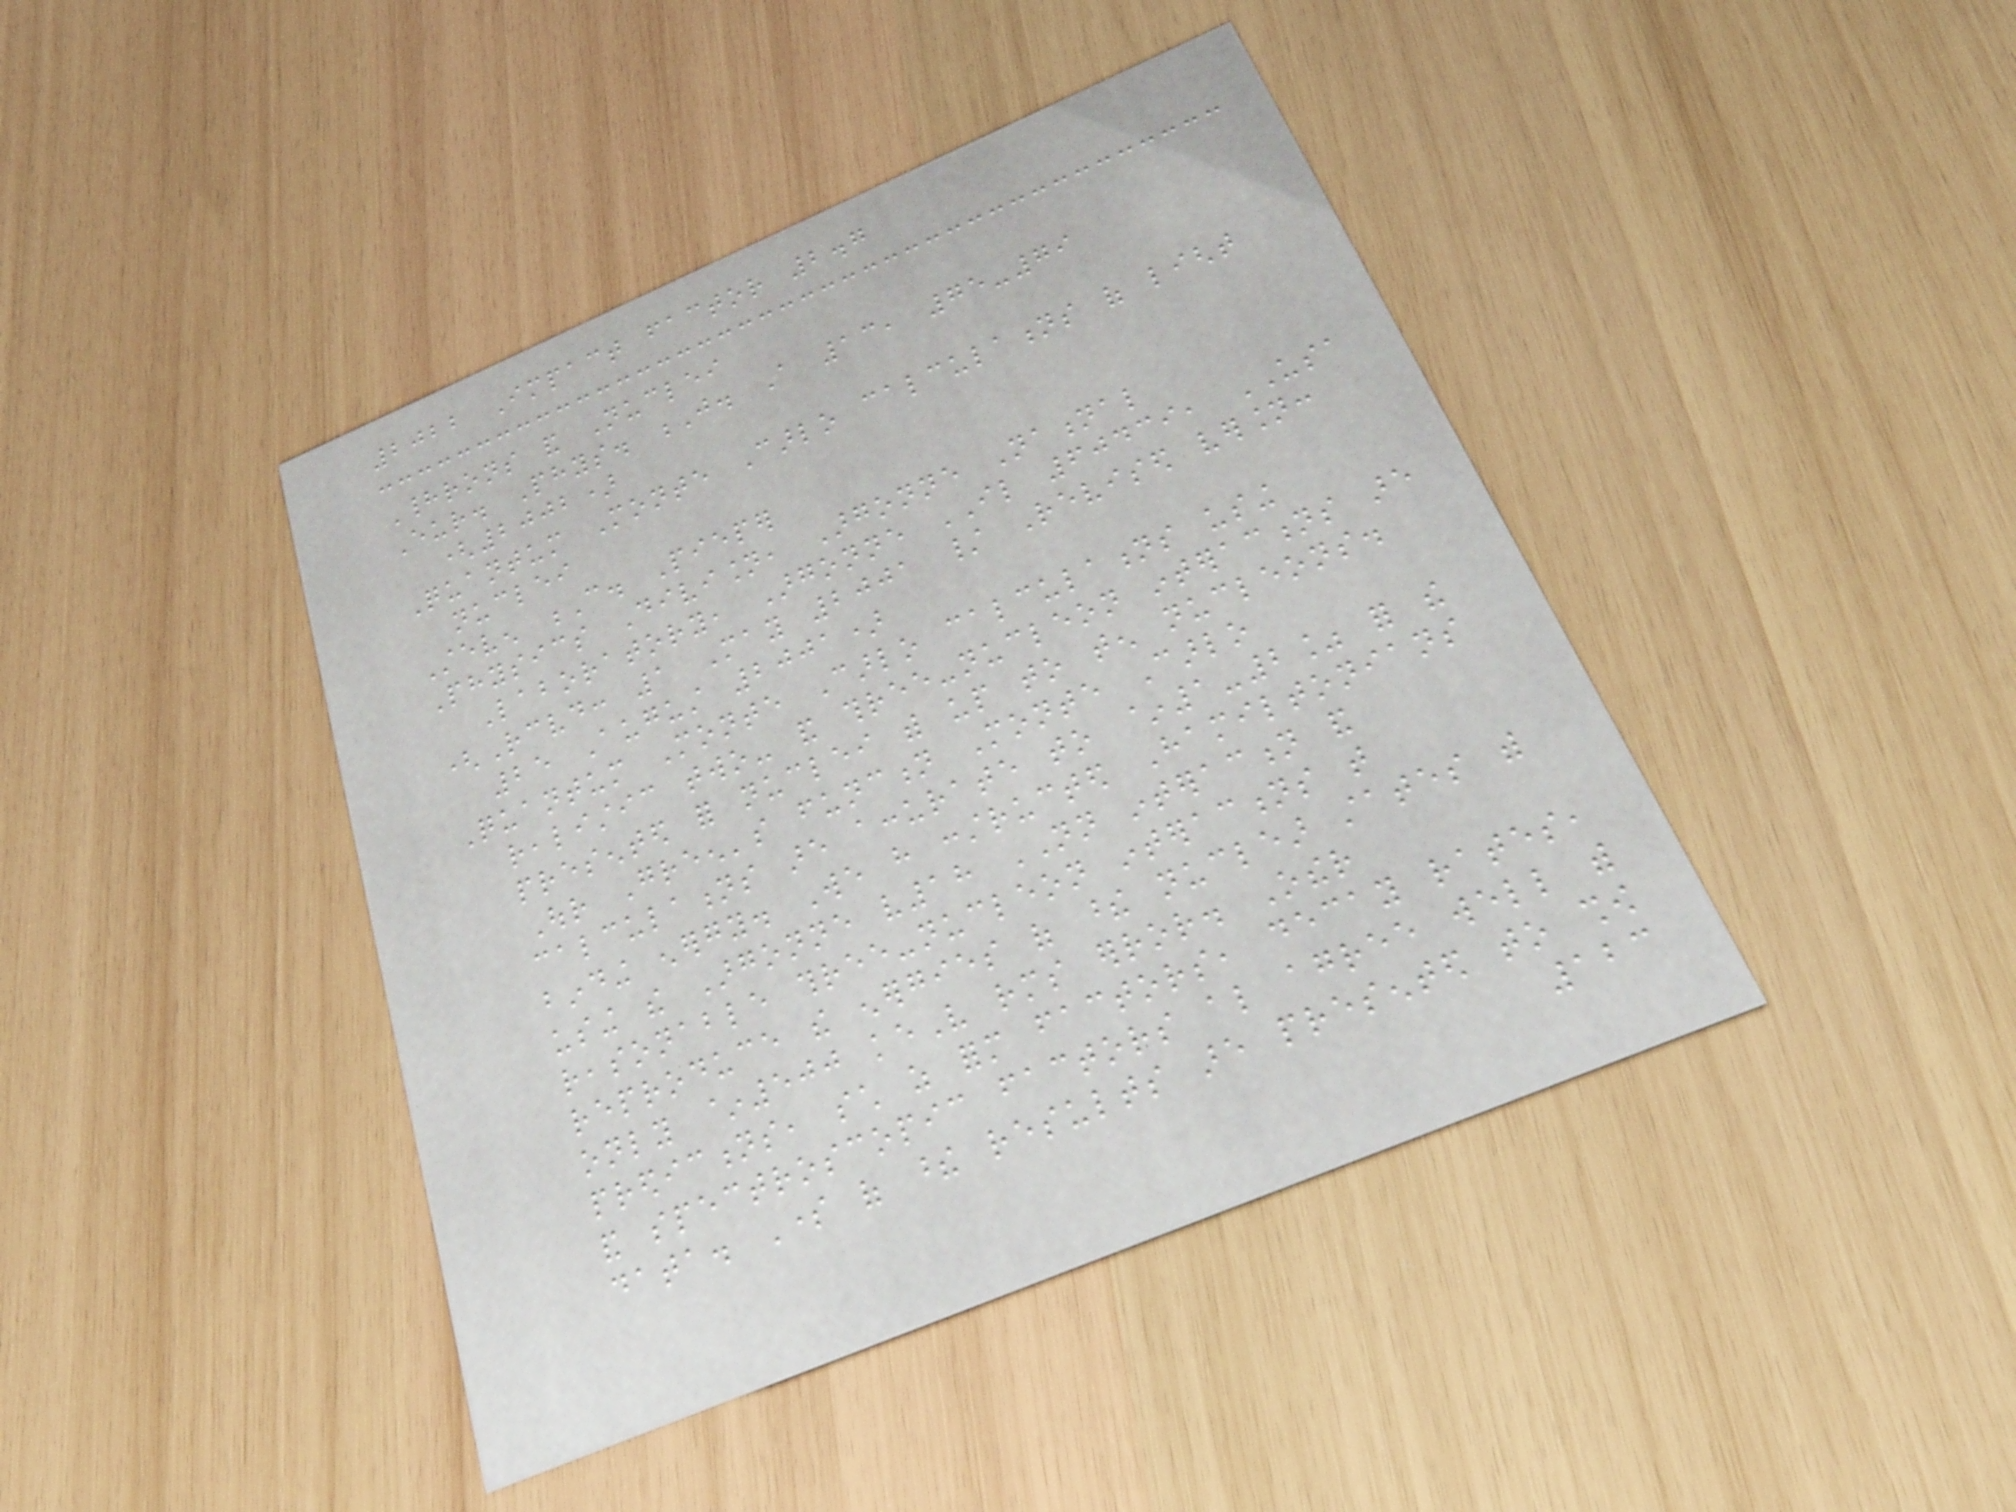2022 Impact factor 2.7
Hadrons and Nuclei
Eur. Phys. J. A 13, 75-79
(2002)
Quantum Monte Carlo calculations of light
nuclei
Steven C. Pieper
Physics Division, Argonne National
Laboratory, Argonne IL 60439, USA
(Received: 1 May 2001 / Revised version:
25 August 2001)
Quantum Monte Carlo calculations using
realistic two- and three-nucleon interactions are
presented for nuclei with up to ten nucleons.
Our Green's function Monte Carlo
calculations are accurate to ~1-2% for the
binding energy. We have constructed Hamiltonians
using the Argonne v18 NN interaction and
reasonable three-nucleon interactions that
reproduce the energies of these nuclear states with
only ~500 keV rms error. Other
predictions, such as form factors, decay rates,
and spectroscopic factors also agree well with
data. Some of these results are presented to show
123
